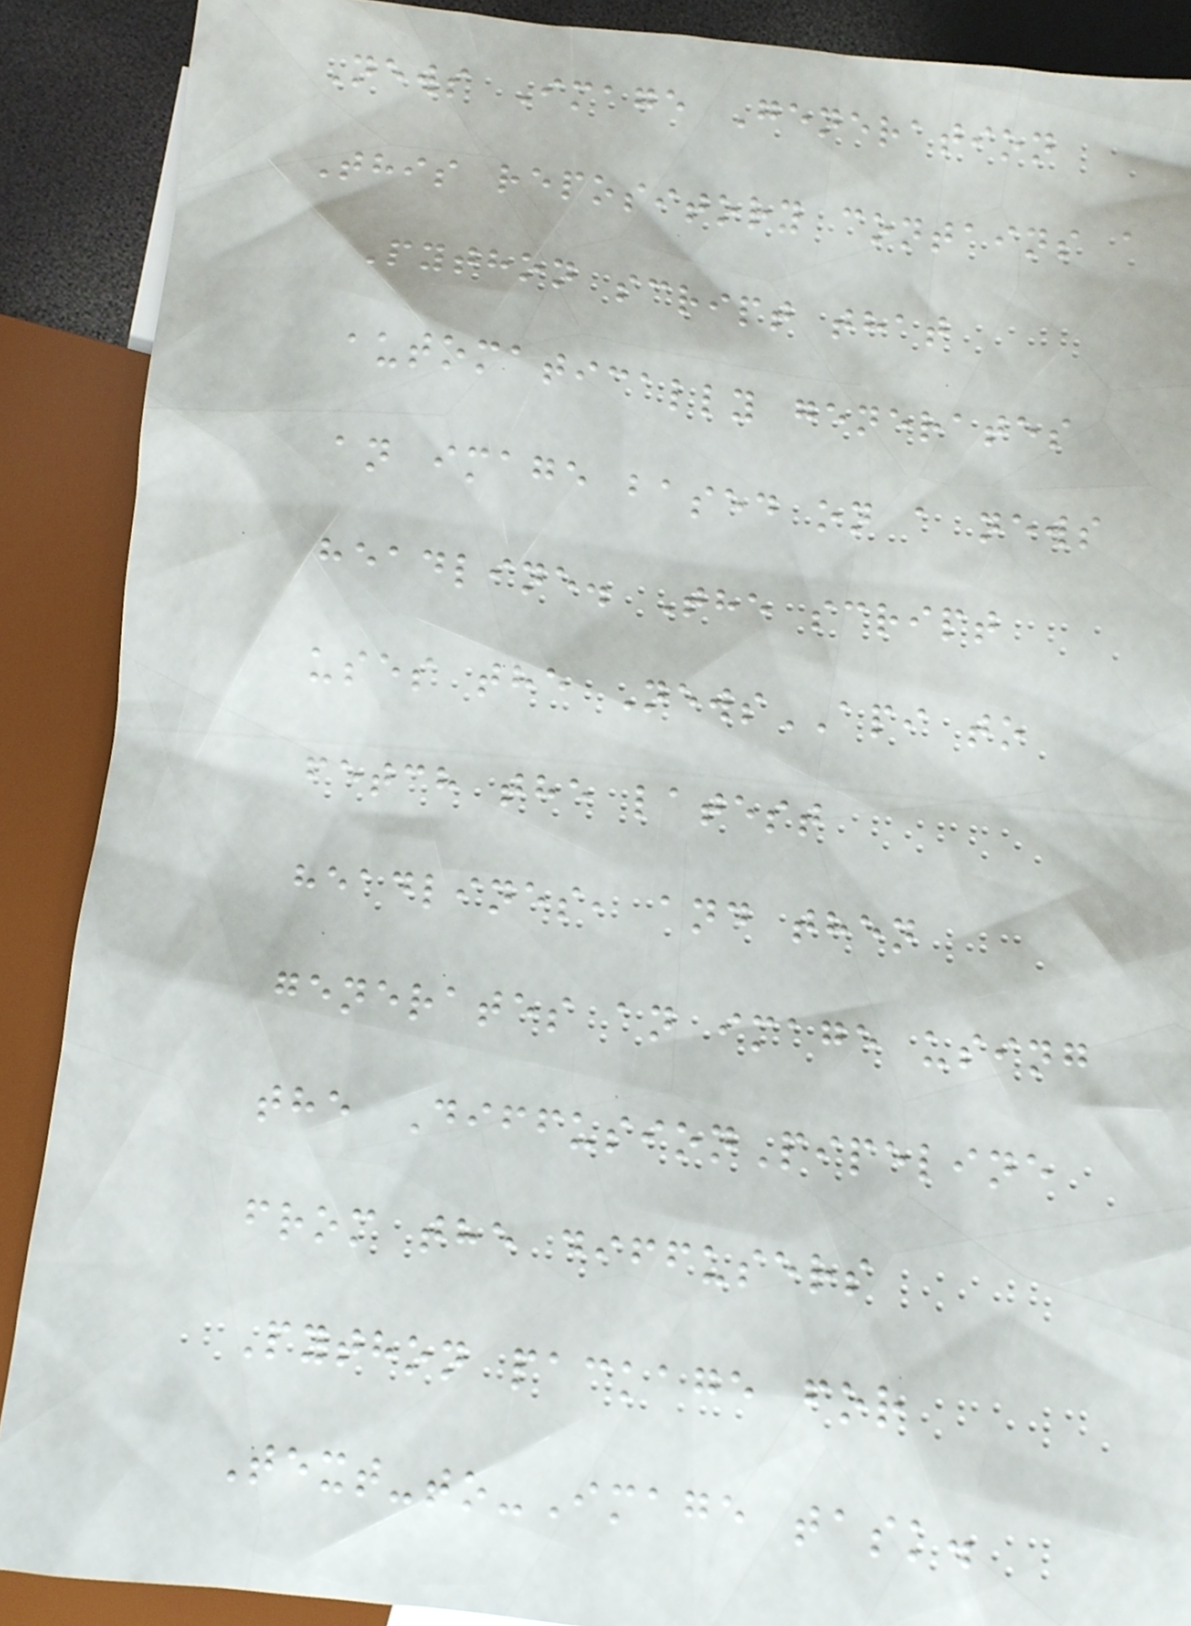News Image Generation
This repository contains a
Python script that
automatically generates
an image based on a news
headline. The script
uses the NewsAPI to
fetch the latest
headlines, and then
generates an image using
the DiffusionPipeline
from the diffusers
Python package for
Text-to-Image task.
